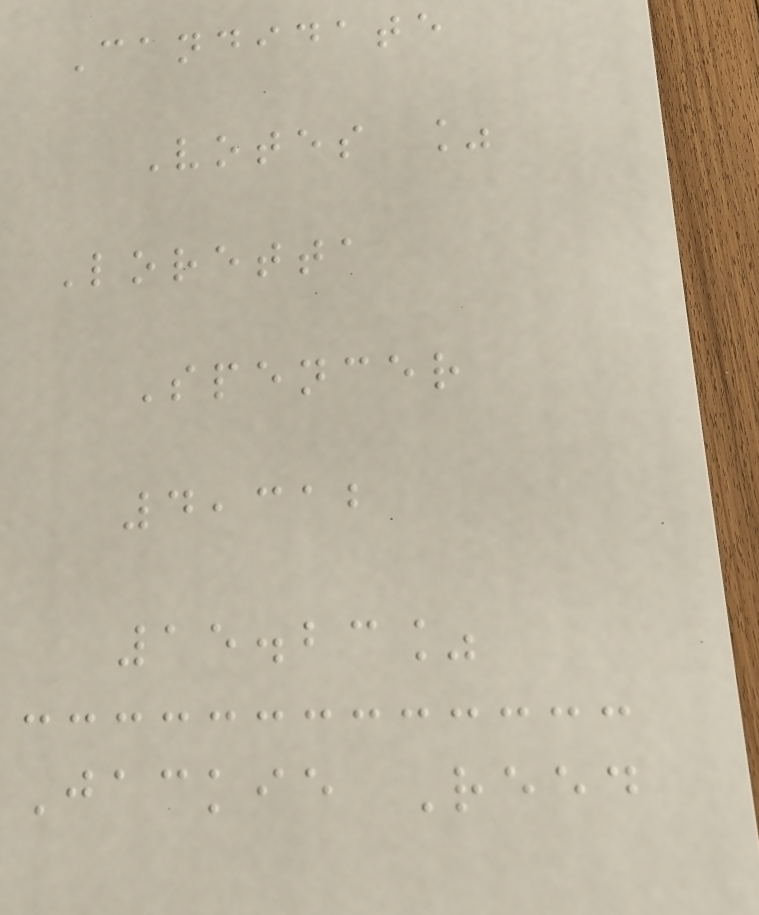Candidate
Votes %
Loretta
Spencer
4,312
15.23%
Jackie Reed
